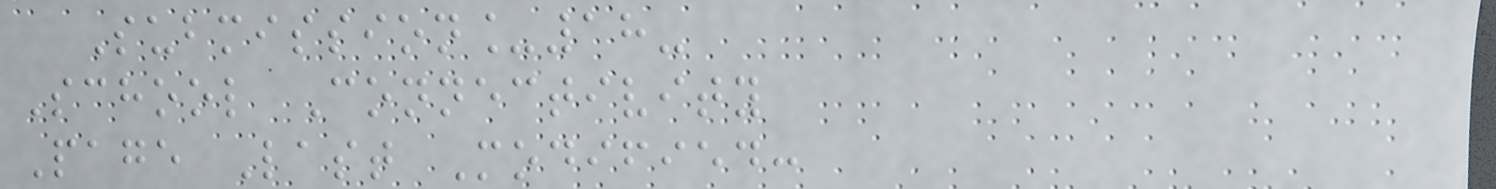Submission_18-
School Connectivity
Page Last Modified:
